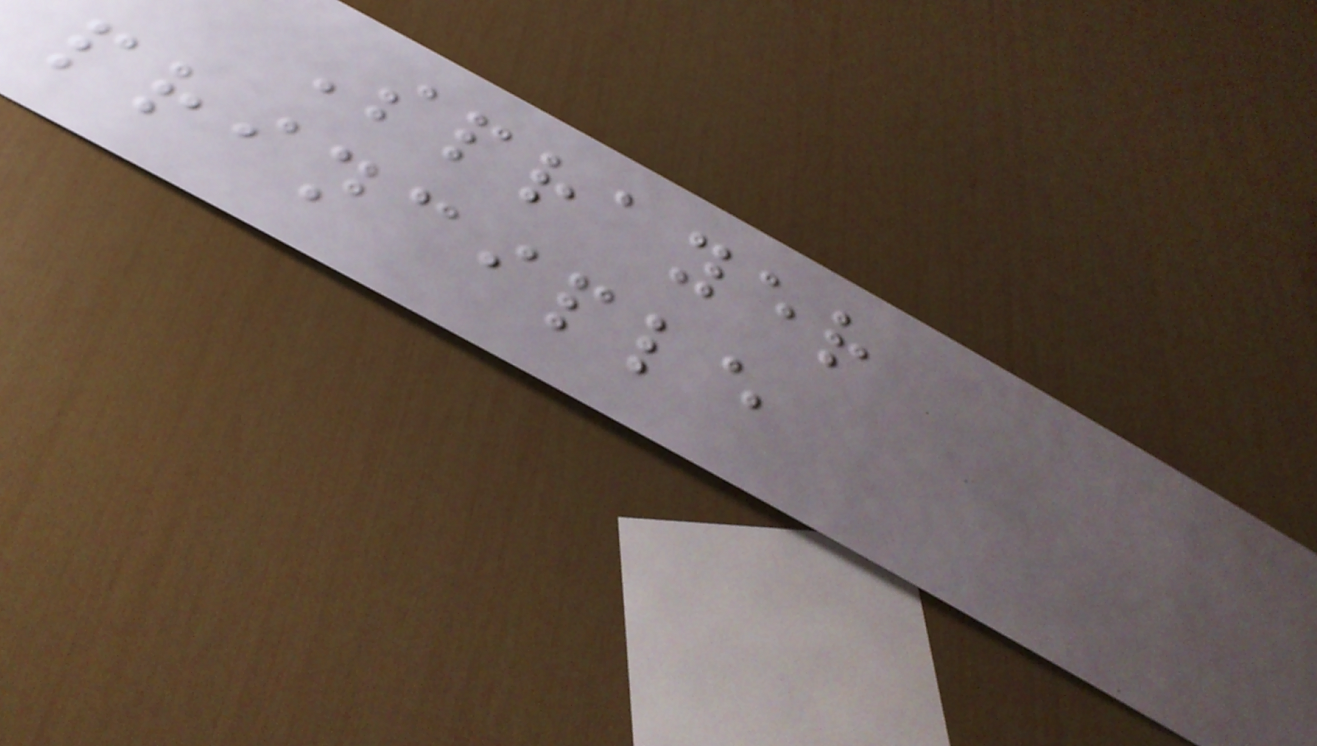Sprayer
principle
